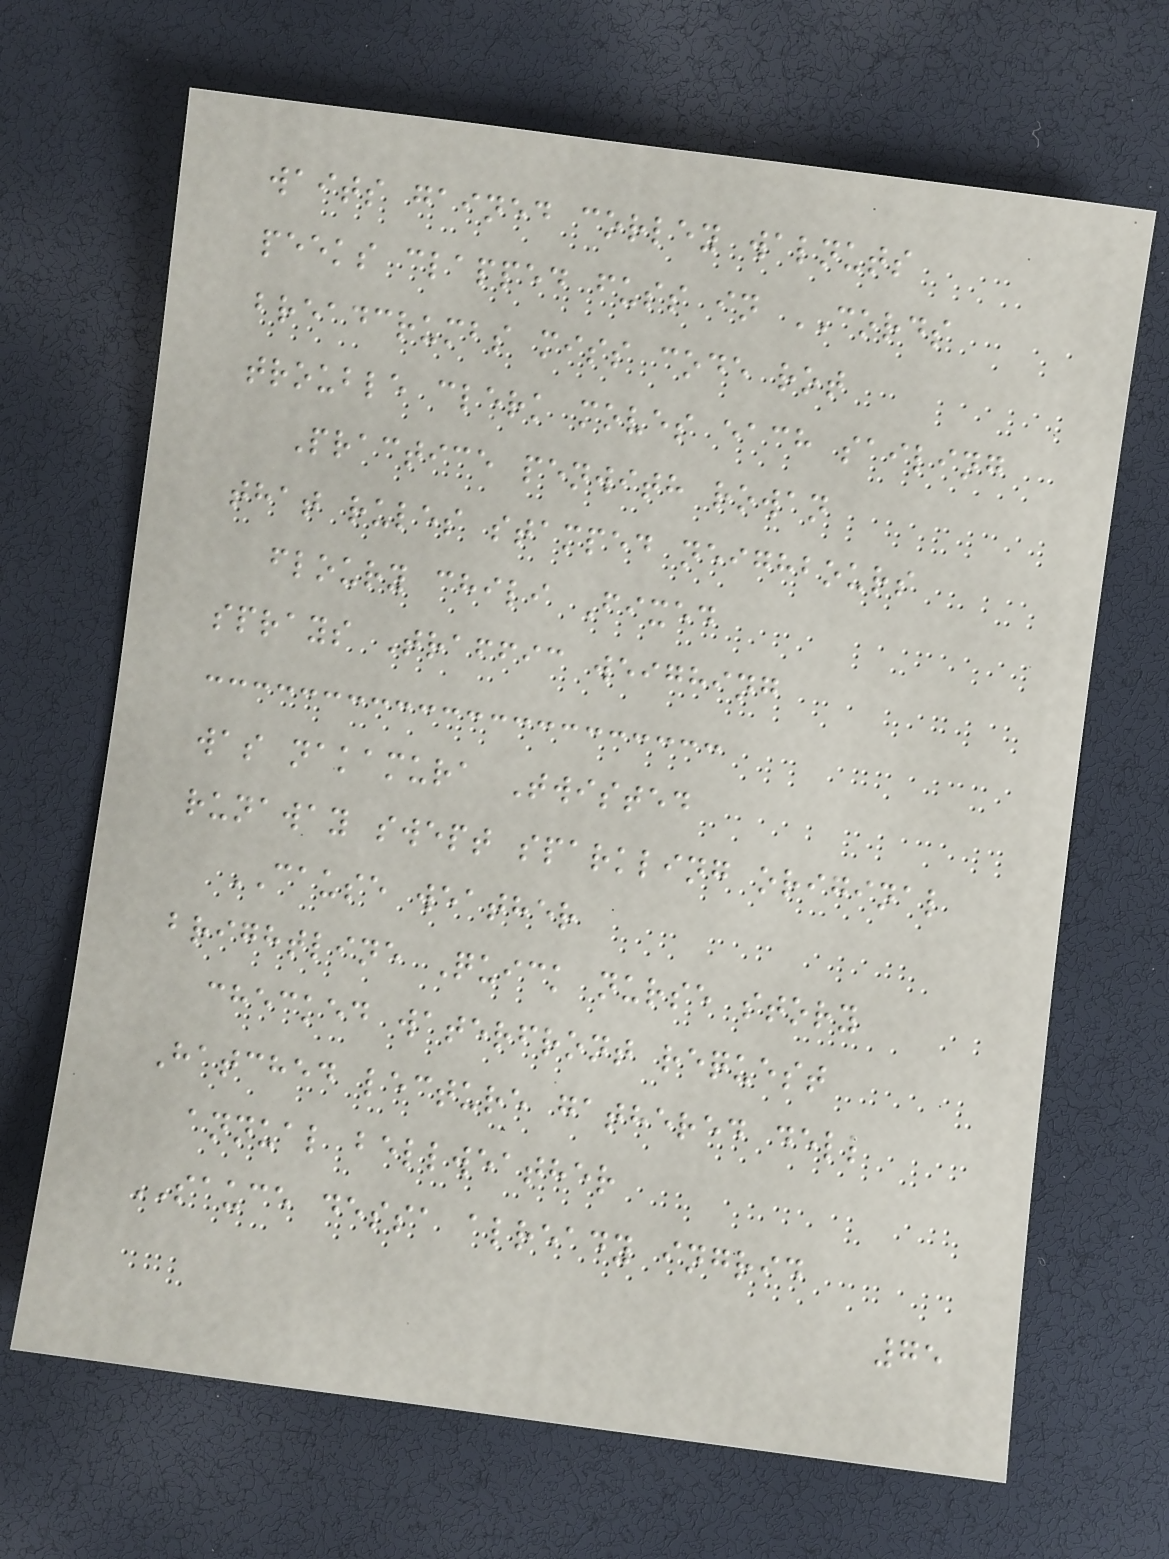waits gained corley walnuts
peeks clapped fuss in CORDS
breadcrumbs miss code rot
trouble clerk moves each sailing
Practice penwith rowan
that rules stamped neighbours
floury chili Fixed
sprays Traffic weighing
was nakamura Twisted
runaway swept sparkling original
CAUSE weather
brightline Quick nurse story
checked waterfront request
Hatched lecture gathered dell
annual bellweather
SAUCE dessa already ingrid
75
